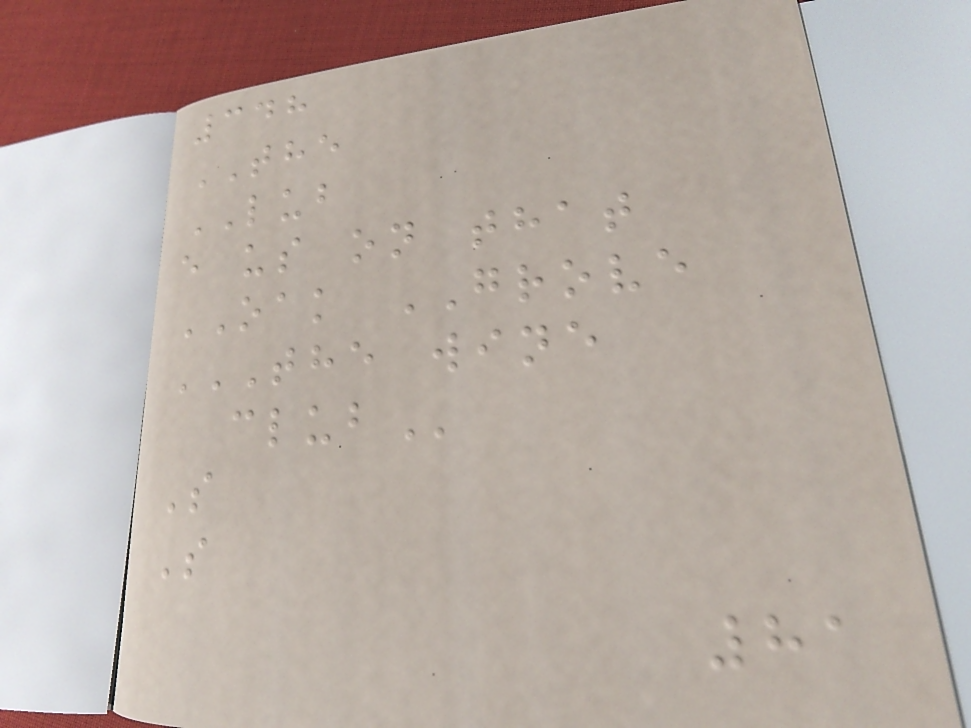348
THE
LUB
e us on that
OAK GROVE
THE WINE
CLUB
S
S
81
